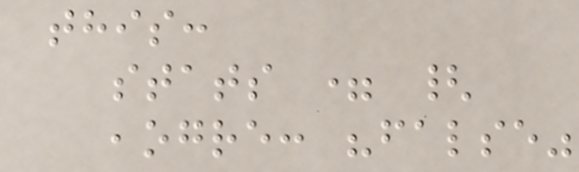this:
stats = {
,ogre: "false"
